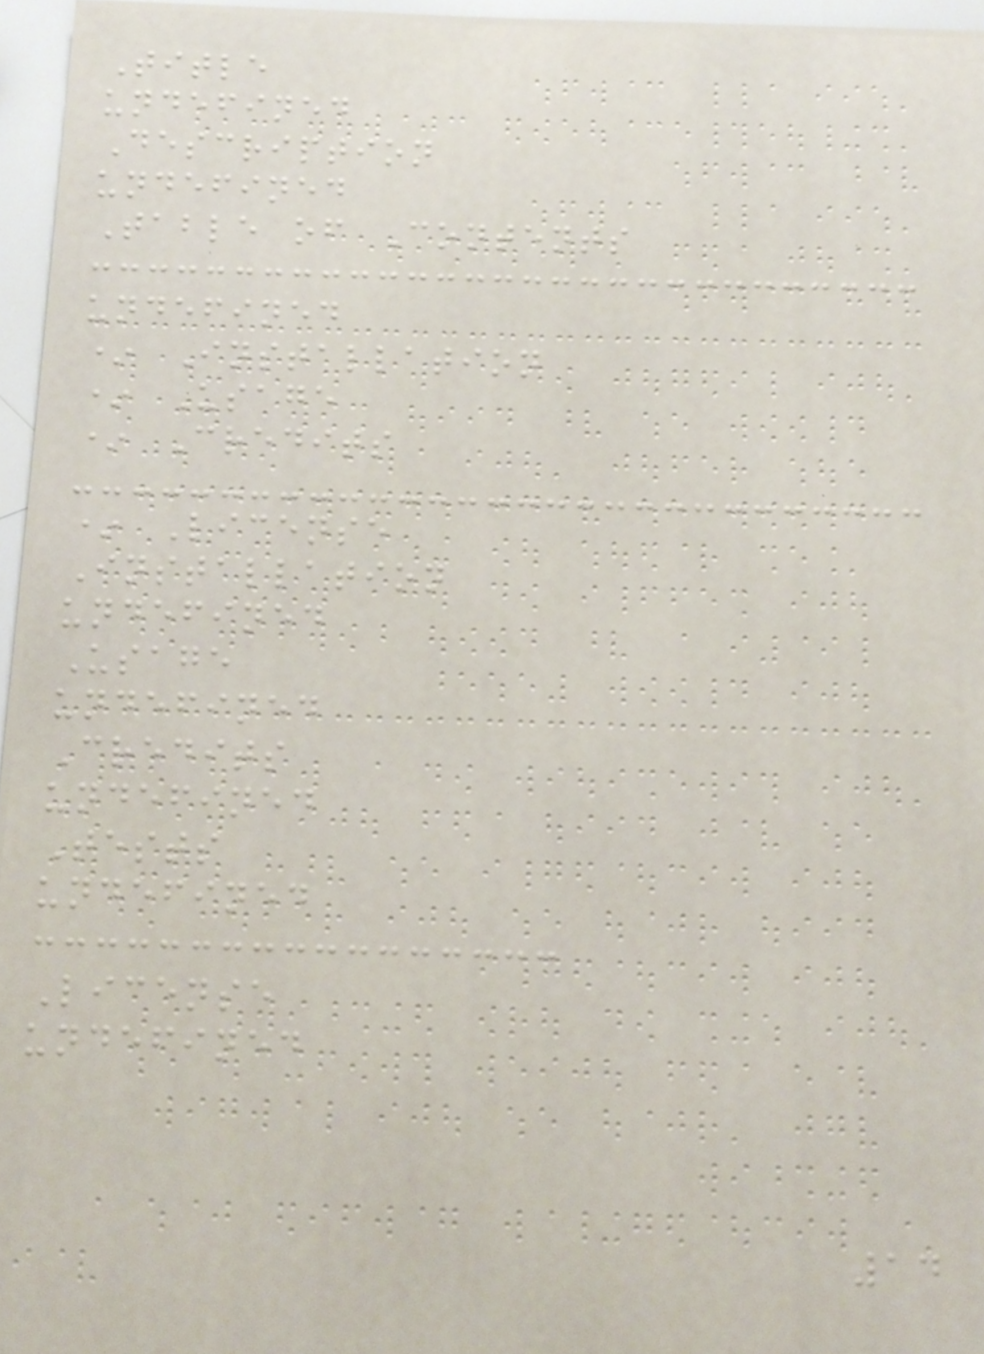Title
undefined
Description
undefined
Table of Contents
undefined
* Installation
* Usage
* Credits
* License
Installation
undefined
Usage
undefined
Credits
undefined
Tests
undefined
License
undefined
14
